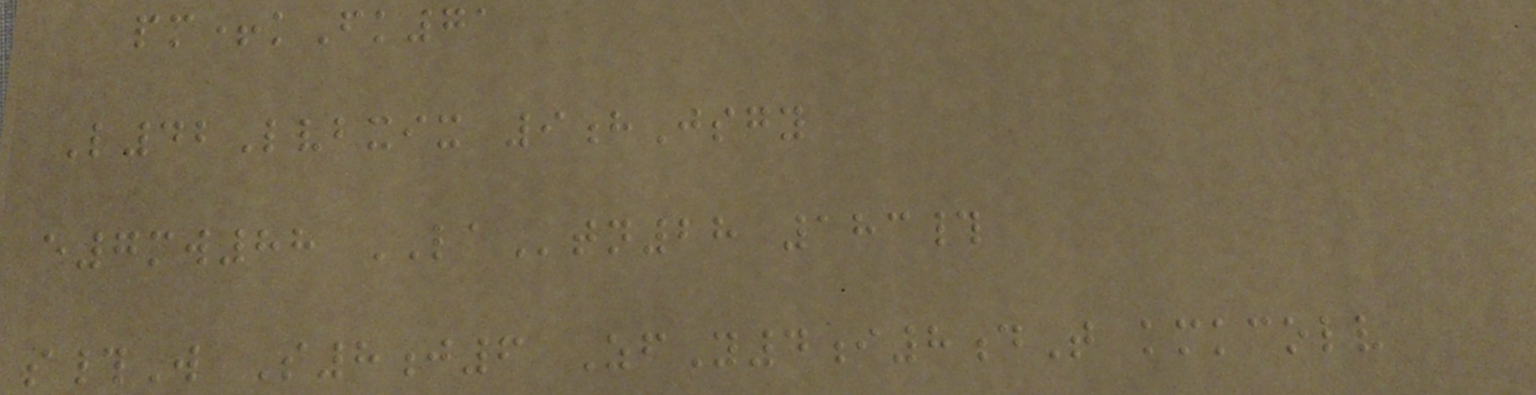pm+kFk71
L42Lvbxix 9hJsgy
e7mw88 LAtn28 183#
s#W S8j6 ZfY4i8dT kmkcolv
